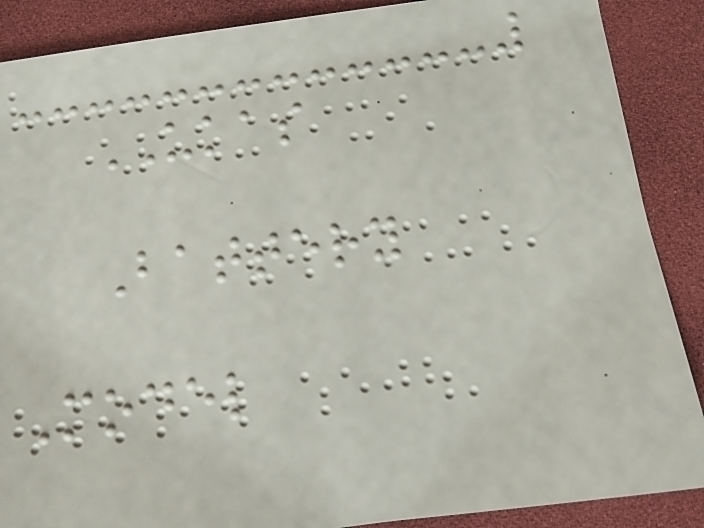UKAS
Battery
Model
